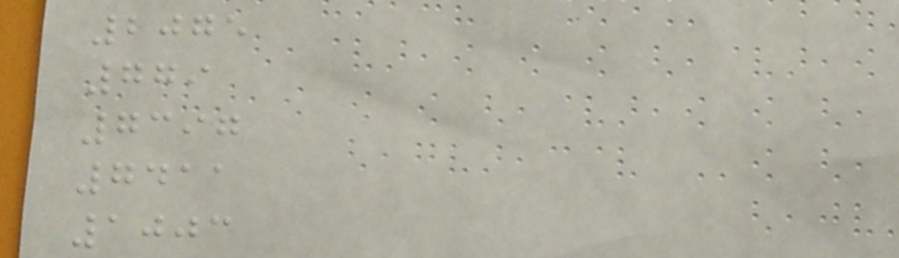2075
779
7397
7411
1003
